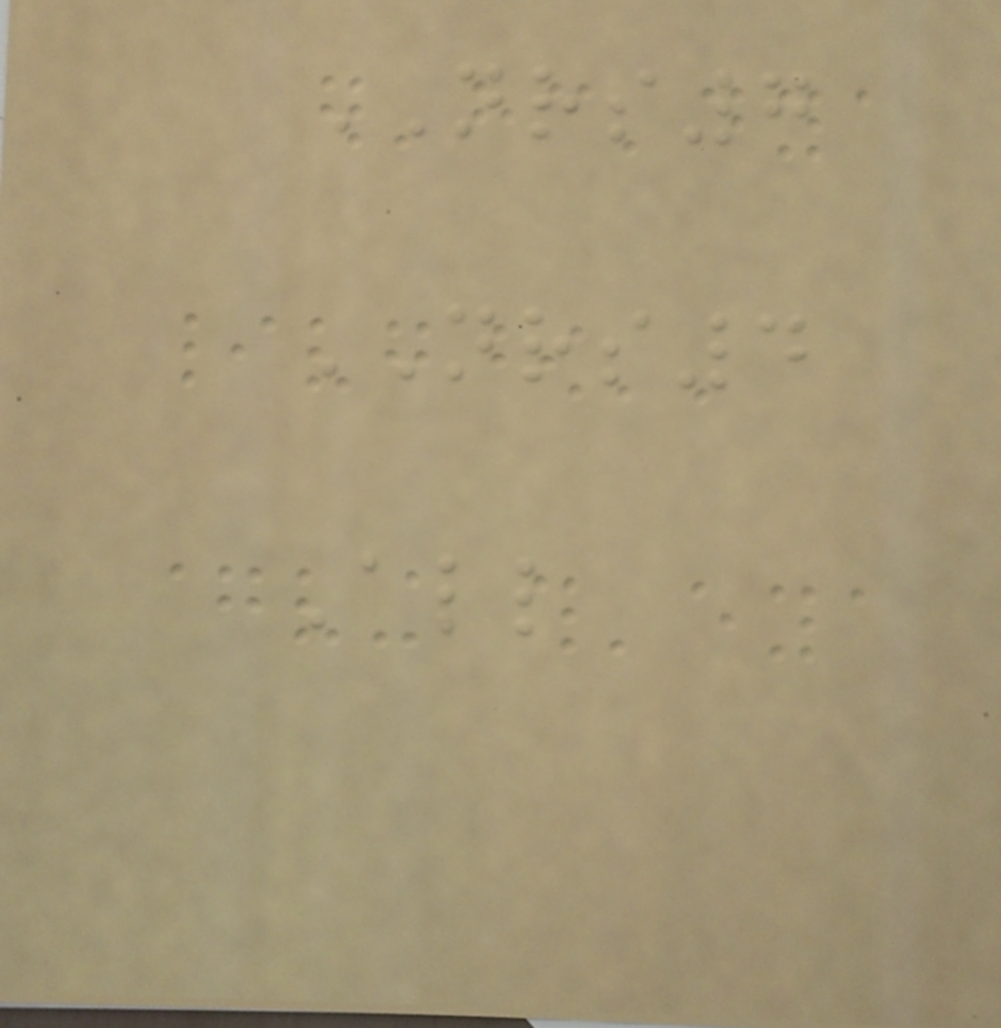NRS7
NRS4
All
